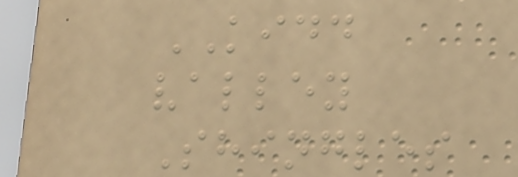KIDD
valley
Shingles
